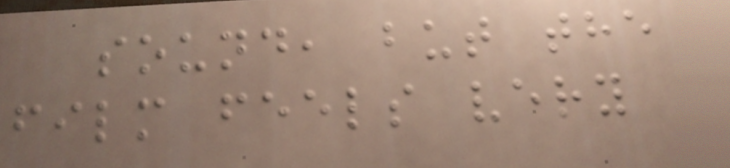sound, but the
film feels very
